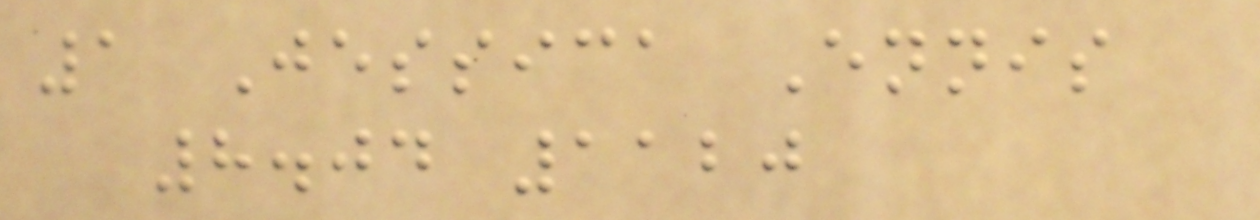1 Jessica Ennis
8.04 1120
